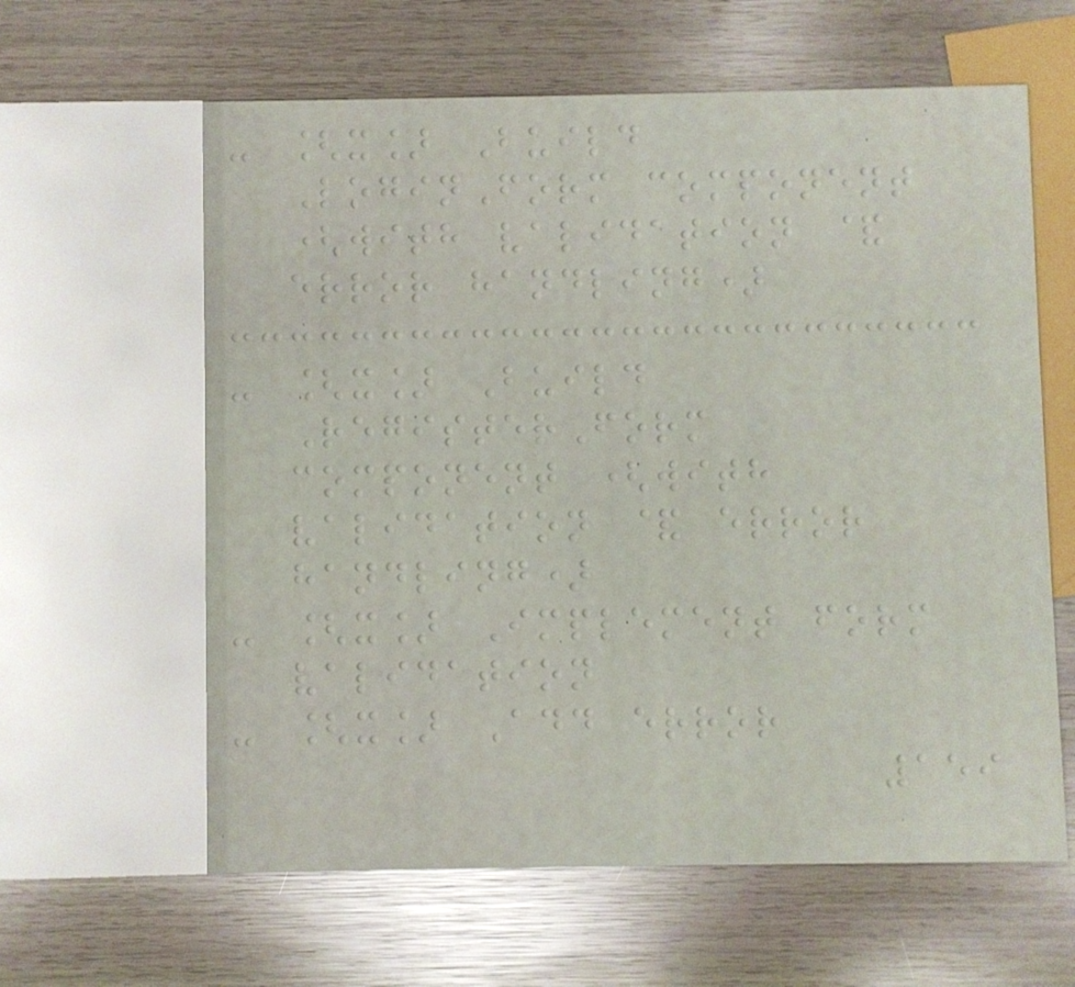- [x] Build
LoginForm component
(with validation &
error handling)
- [x] Build
RegisterForm
component (with
validation & error
handling)
- [x] Implement form
validation
- [x] Add error
159
